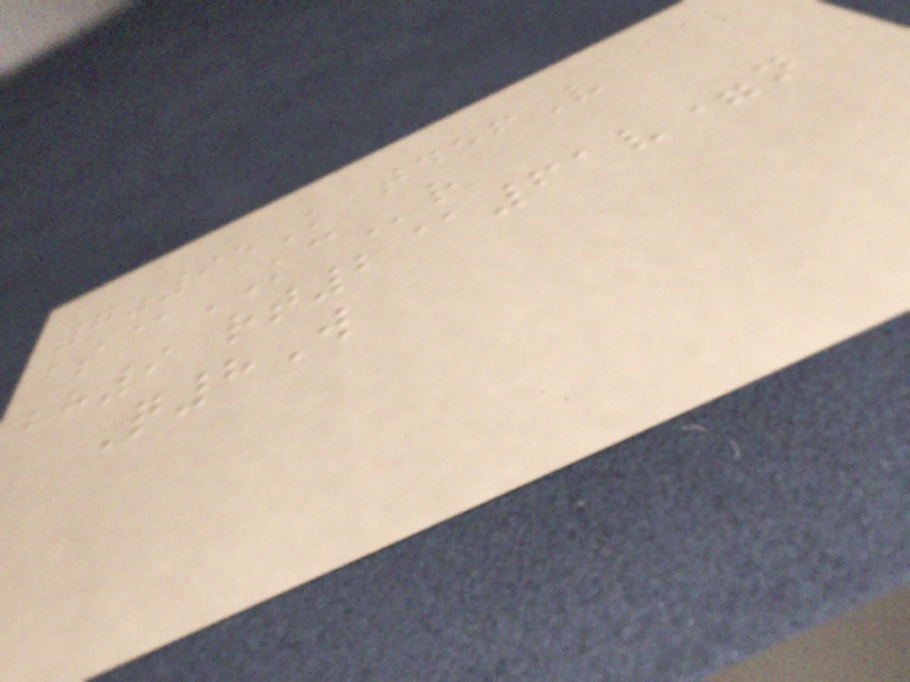7z95K tdefV
as@KCr
bh9 rt2@61v=n
Q8W
